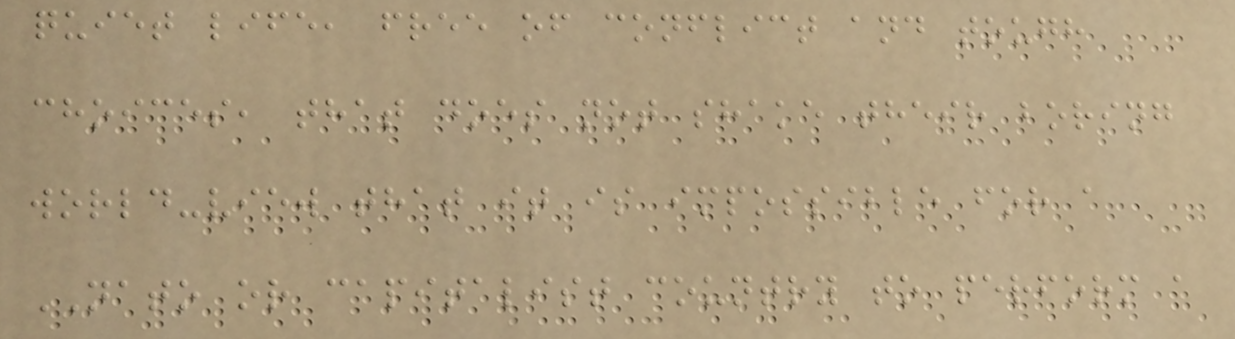quiet life, free of conflict and tough
choices, that does not shake their boring
world-view that it is impossible for a
NATO or capitalist country to perform a
